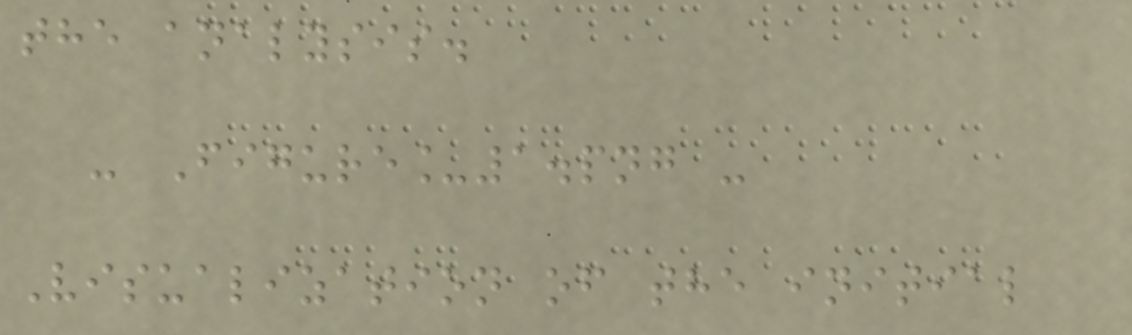the analysis.
- Figure_1.png -
Visualization of the initial
